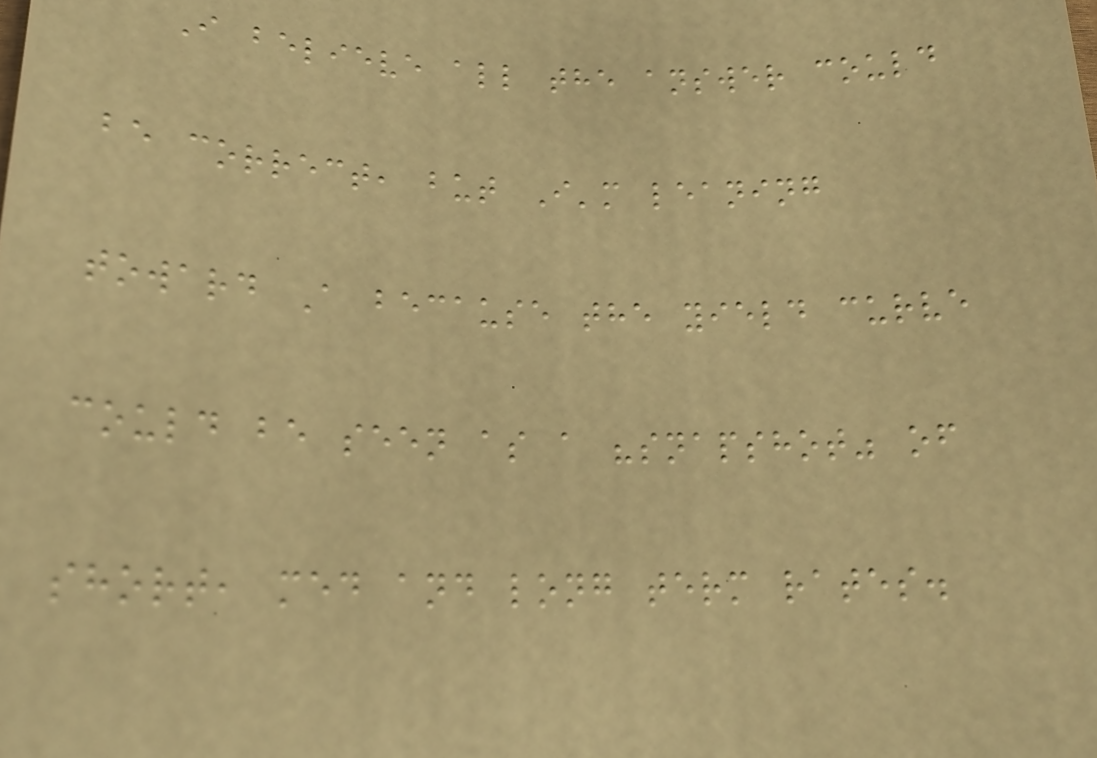I believe all the answer could
be correct, but I'm leaning
toward A because the yield curve
could be seen as a "snapshot" of
short, med and long term rates.
